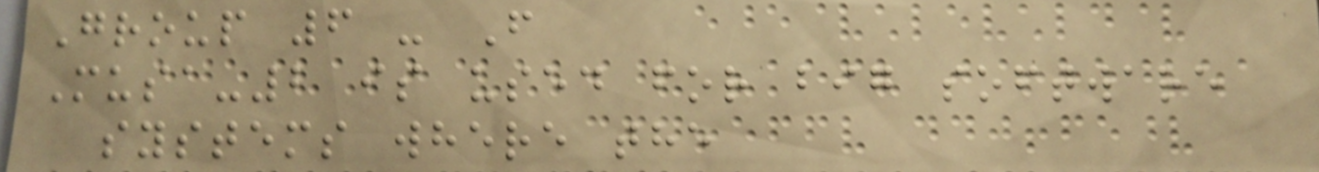Group 6 - F
Musa-2 is used for big software
systems where the
